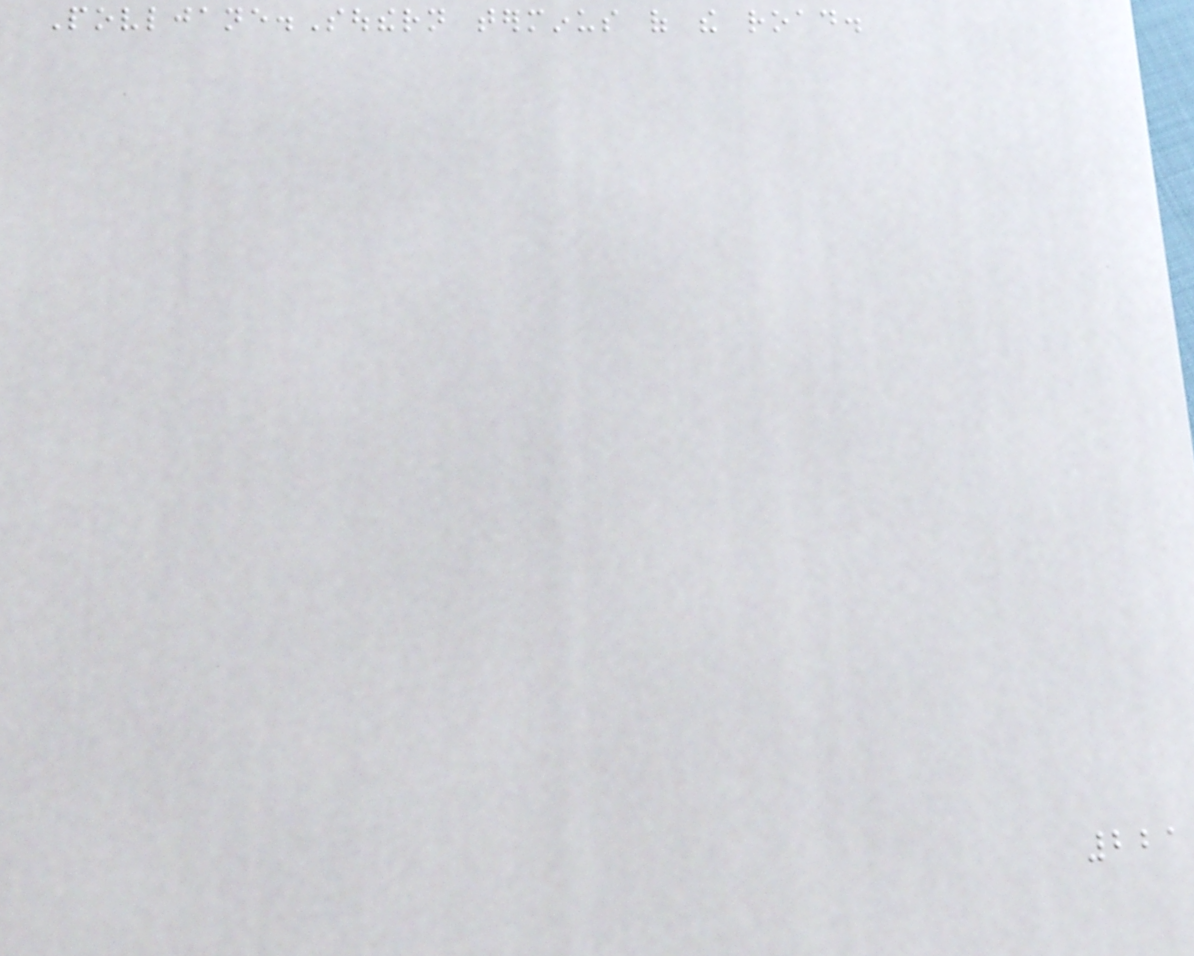Povljane.Southern terminus of the road.
221
